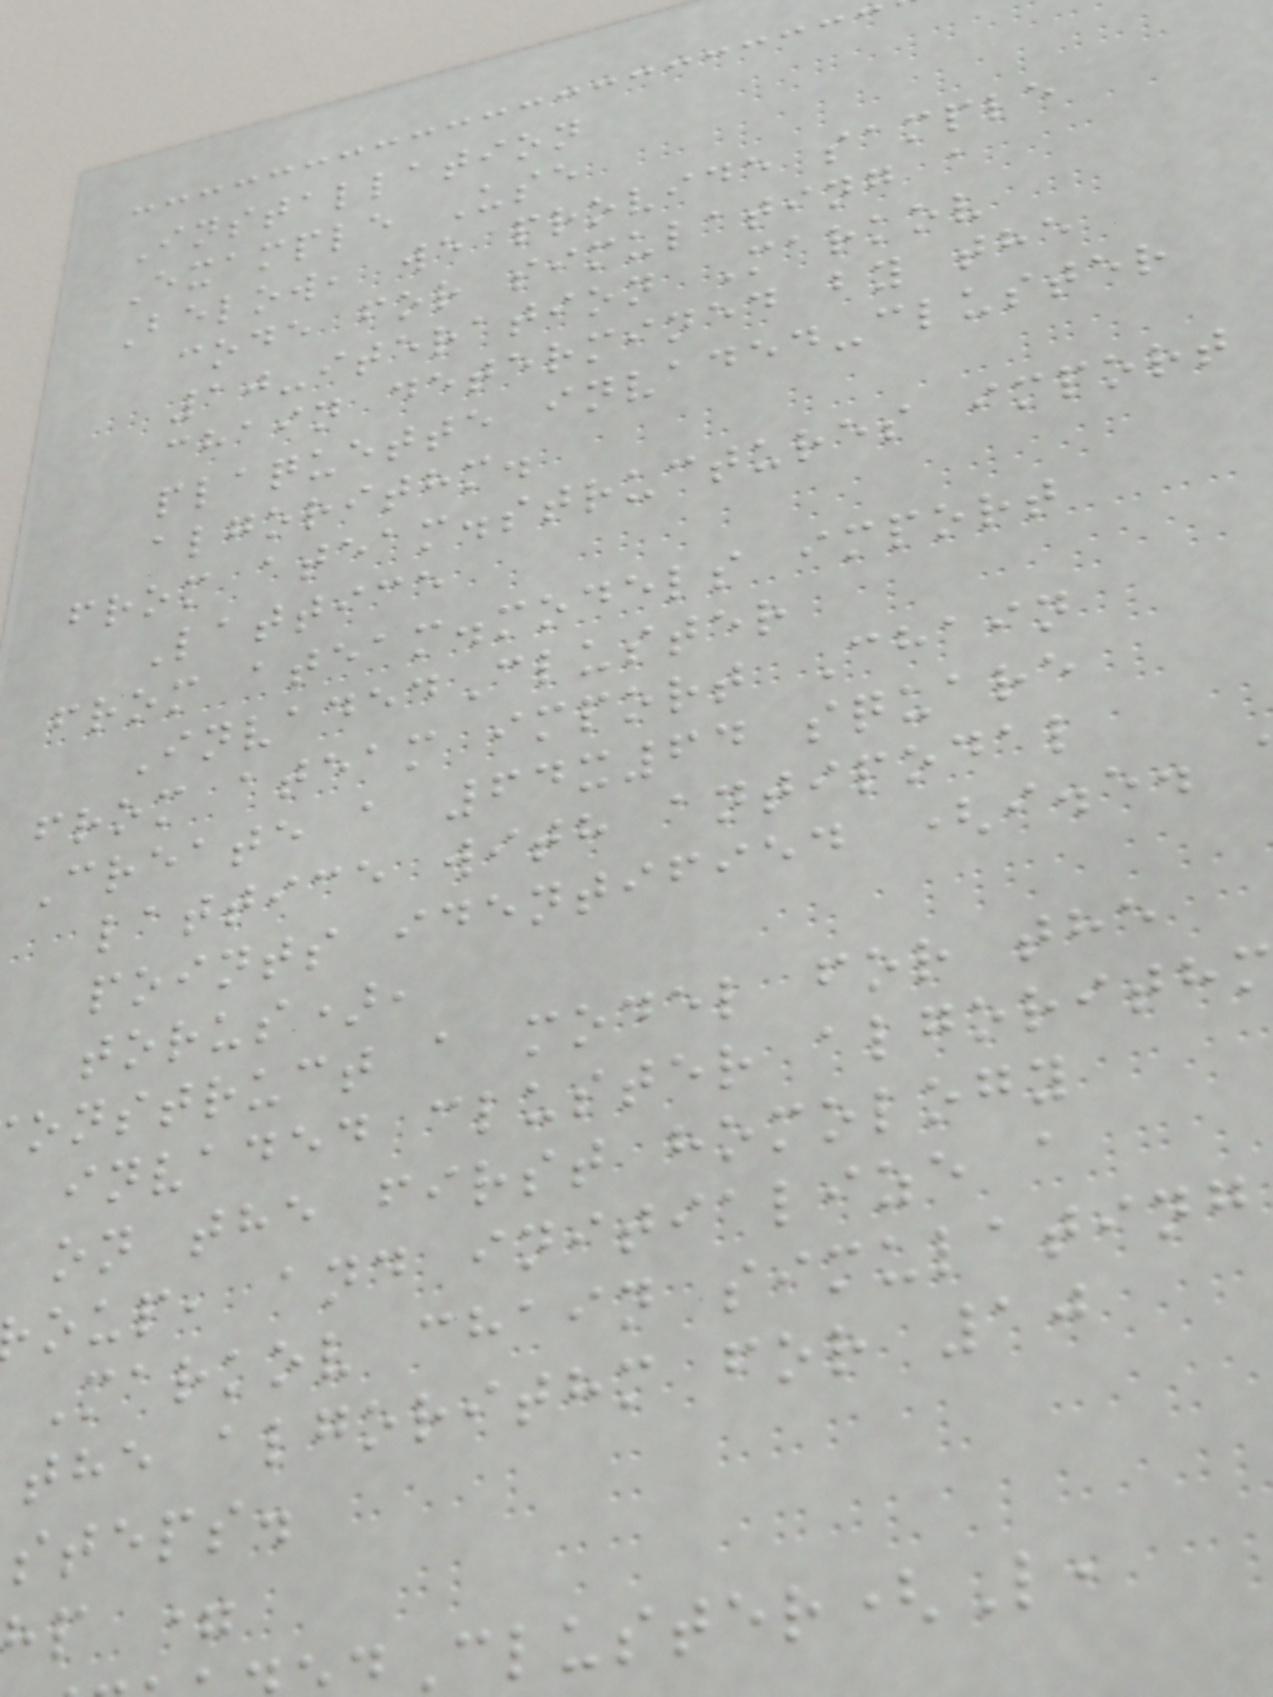Installation
Example Use
Below, we provide sample
code for simulating a
10-iteration Markov
chain determined by the
plaquette invaded-cluster
algorithm.
from ateam.structures import
Lattice
from ateam.models import
InvadedCluster
from ateam import Chain
Create a 64x64 square
lattice with antipodal
points identified (i.e.
torus),
onstruct a model for the
invaded cluster algorith
on the first homology
oup, and initialize a
Markov chain simulating
the algorithm for 10
steps.
p =
Cluster(L,
